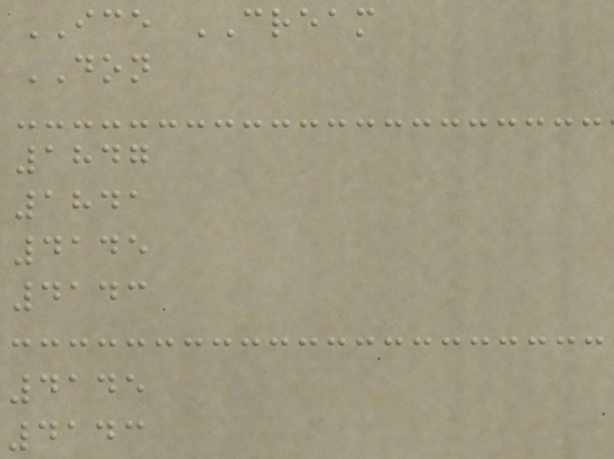ICE CREAM
DON
1847
1841
4145
4143
4145
4143
